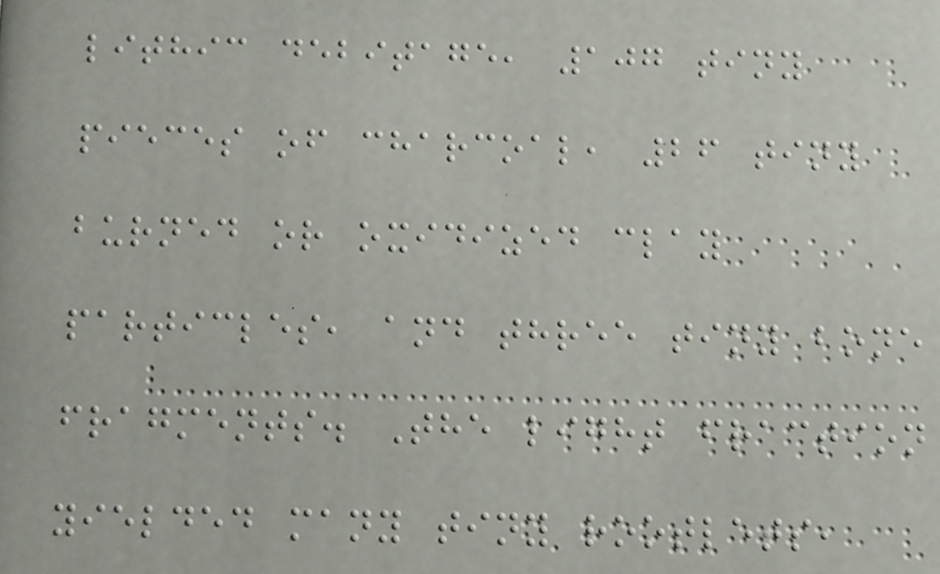lithic debitage, 107 tiny
pieces of charcoal, 26 tiny
burned or oxidized clay
particles, and three tiny bone
fragments. The light fraction
yielded many tiny rootlets,
